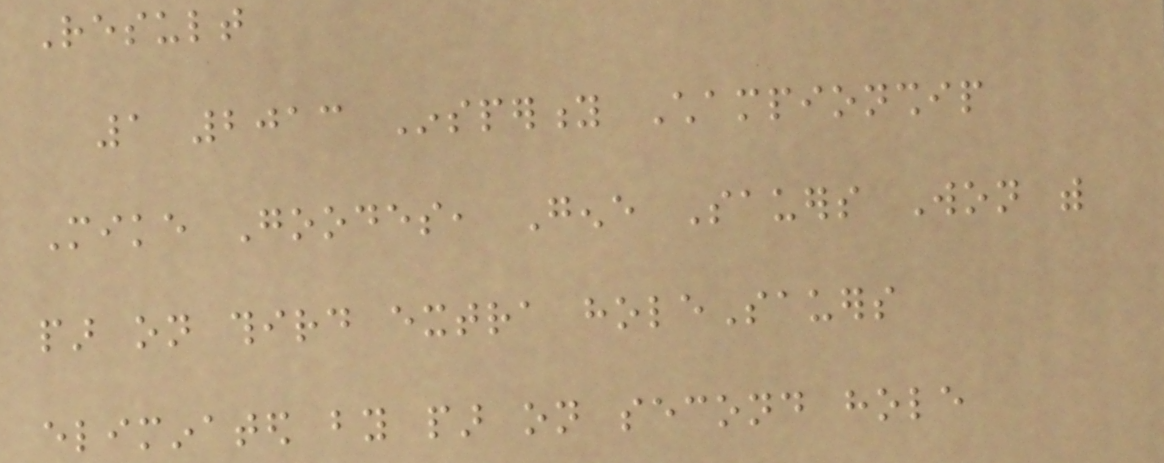Result
1 2013 Insperity Championship
Mike Goodes, Gene Sauers Won with
par on third extra holeSauers
eliminated by par on second hole
